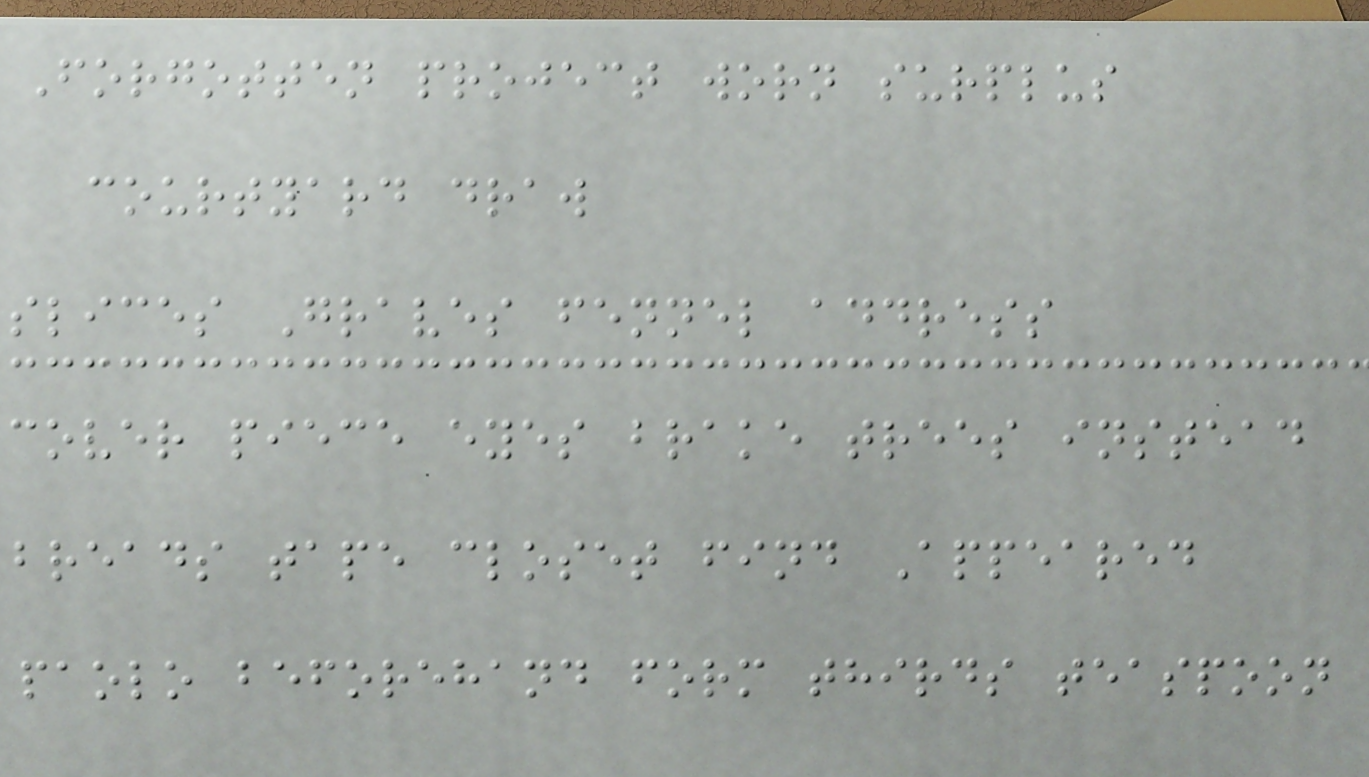Forgotten project worn surplus
courtyard draw
slices Graves fennel address
cover piece eyes brake trees instead
breads tape closet find Appeared
paolo beforehand form thirds teaspoon
